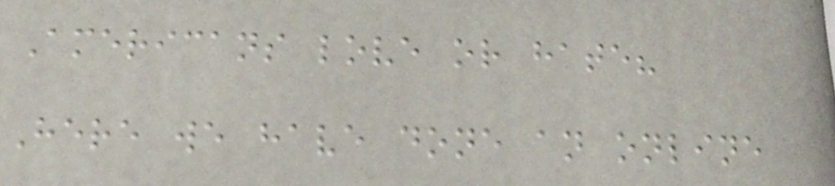Americans love or hate?
Here we have done an online
